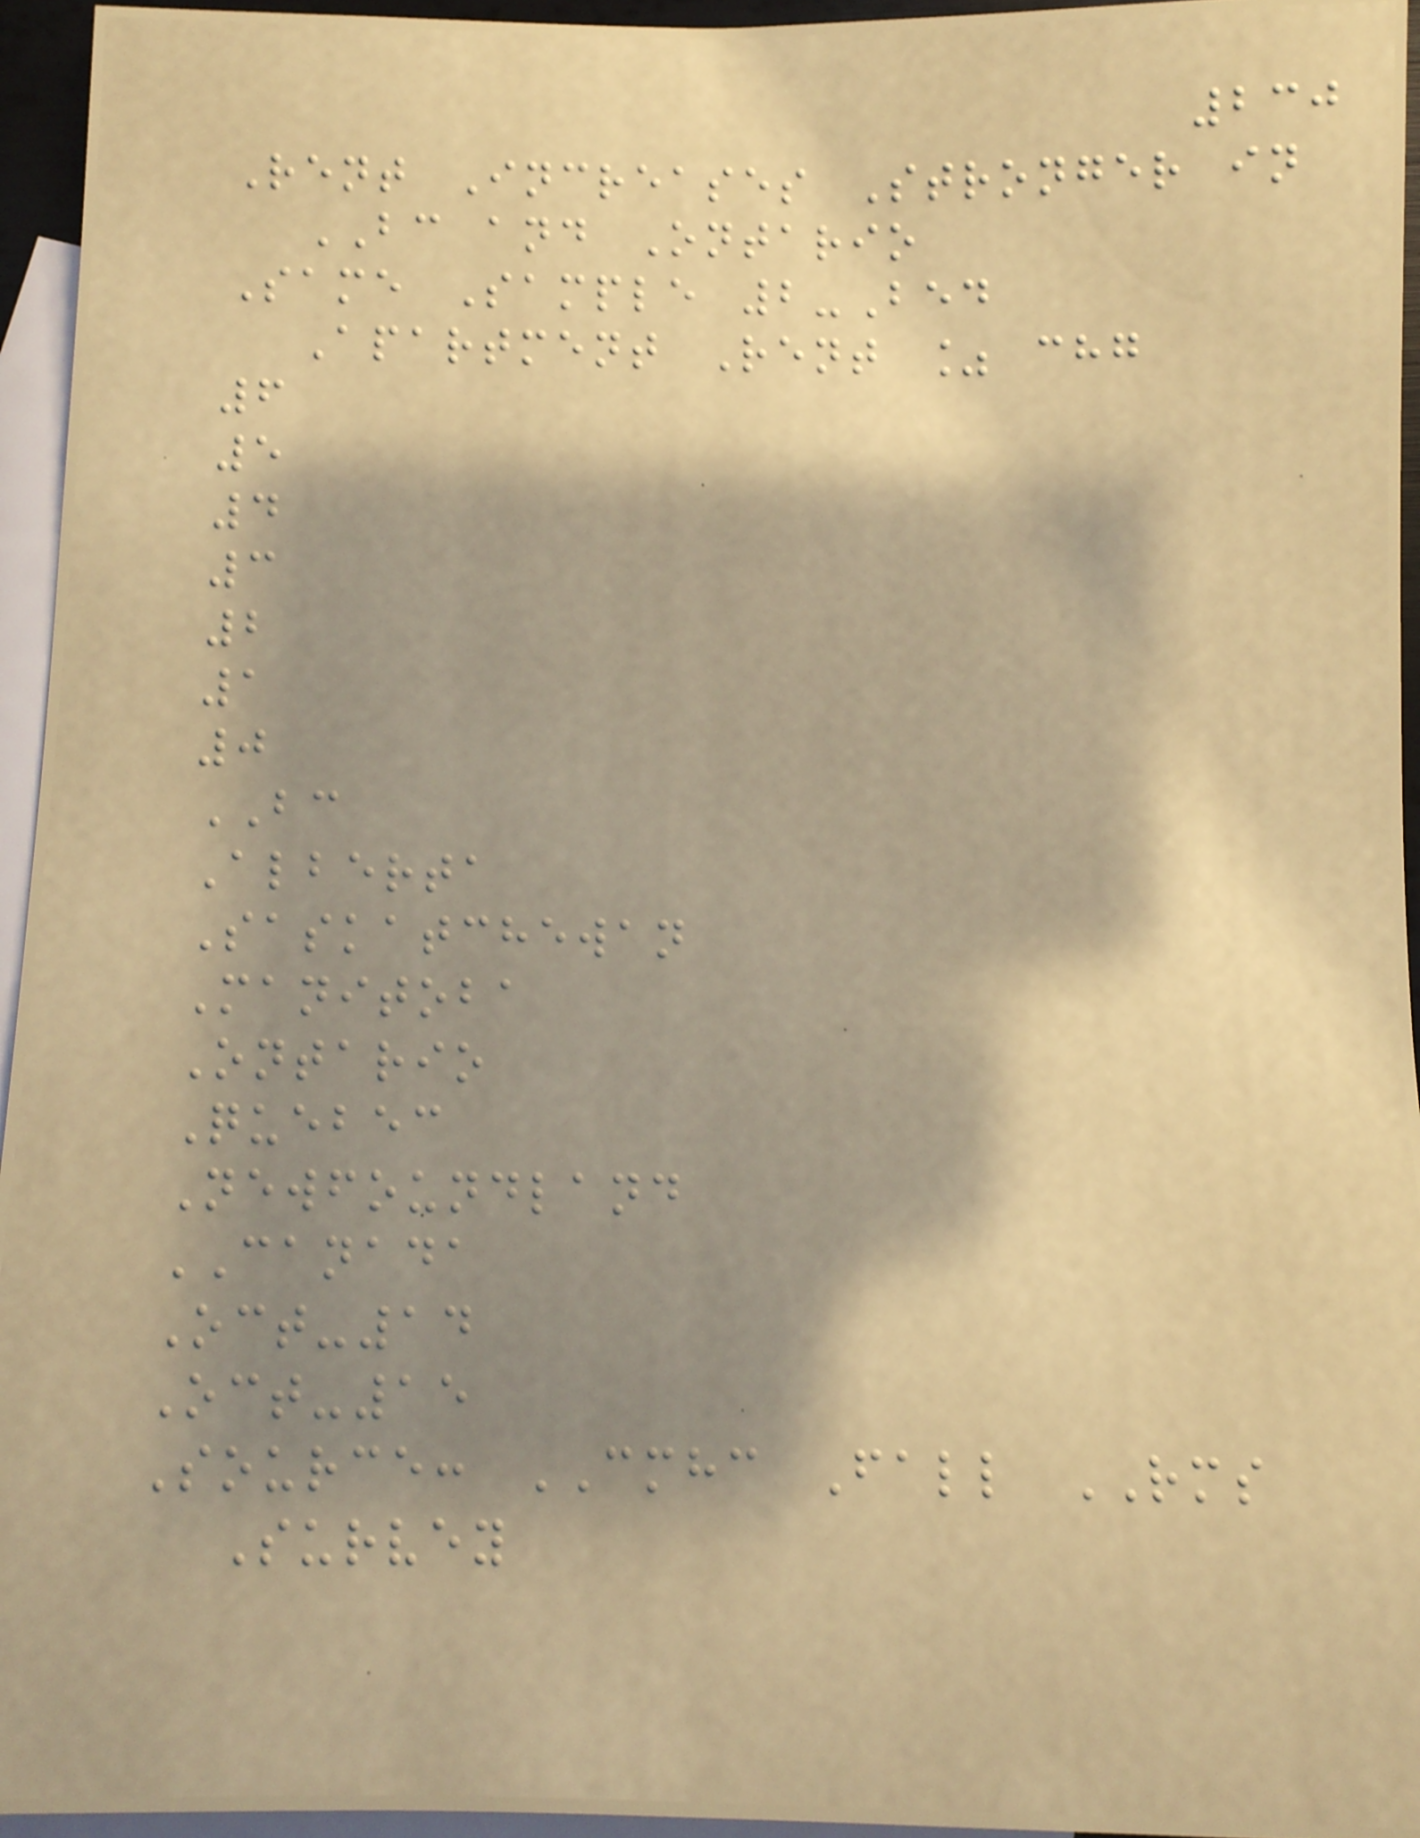230
Rent Increases Stronger in
BC and Ontario
Same Sample 2-Bed
Apartment Rent % chg
6
5
4
3
2
1
0
BC
Alberta
Saskatchewan
Manitoba
Ontario
Quebec
Newfoundland
CANADA
Oct-14
Oct-15
Source: CMHC Fall RMS
Survey
